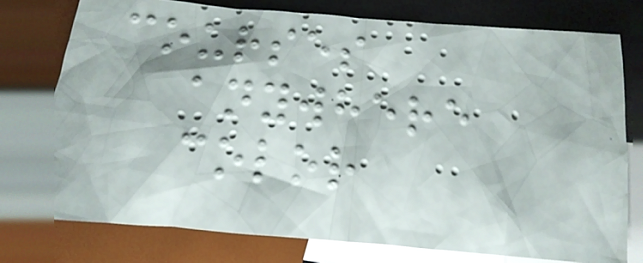courses
anywhere
color
